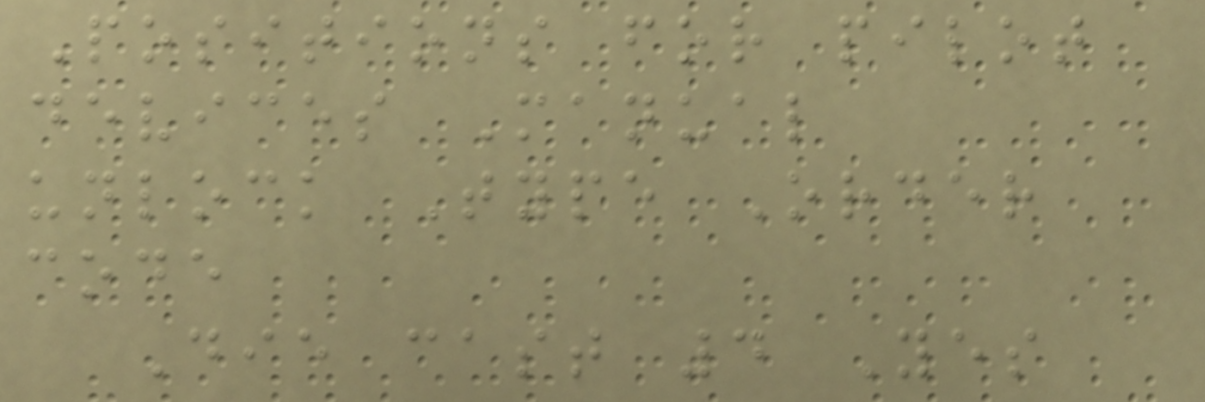Positions for pilot
devices Manual
unlock Type Order
code
Die cast 4 Yes
